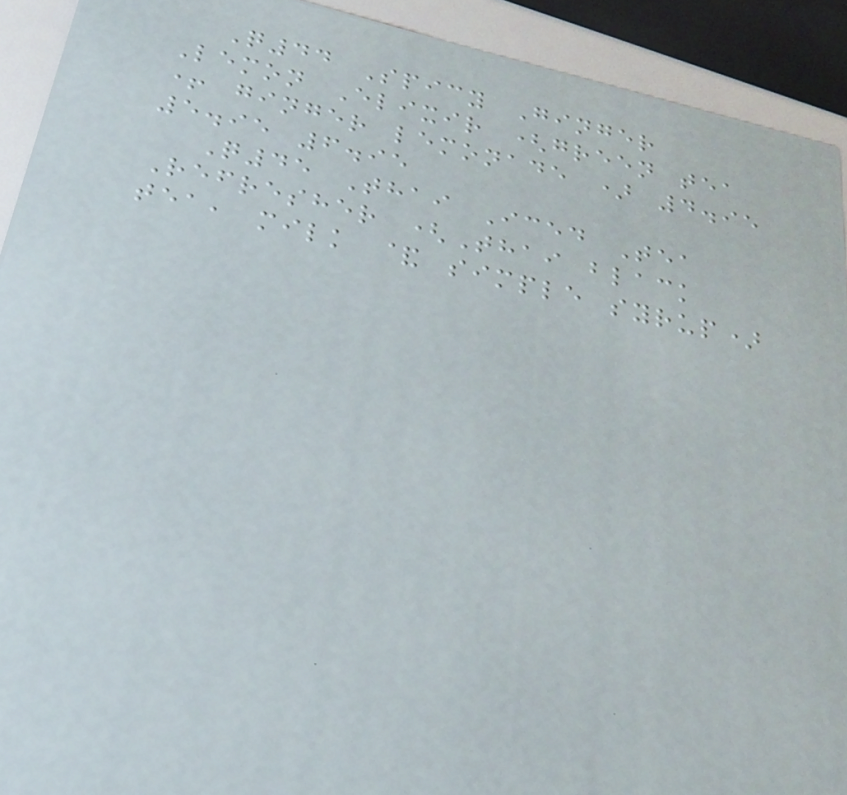Q44 Spicy Ginger
Lemon Elixir (green tea
+ ginger lemonade ) 4.95
5.95 6.95
Q45 Thai Iced Tea
Refresher (Thai black
tea, milk & simple syrup)
